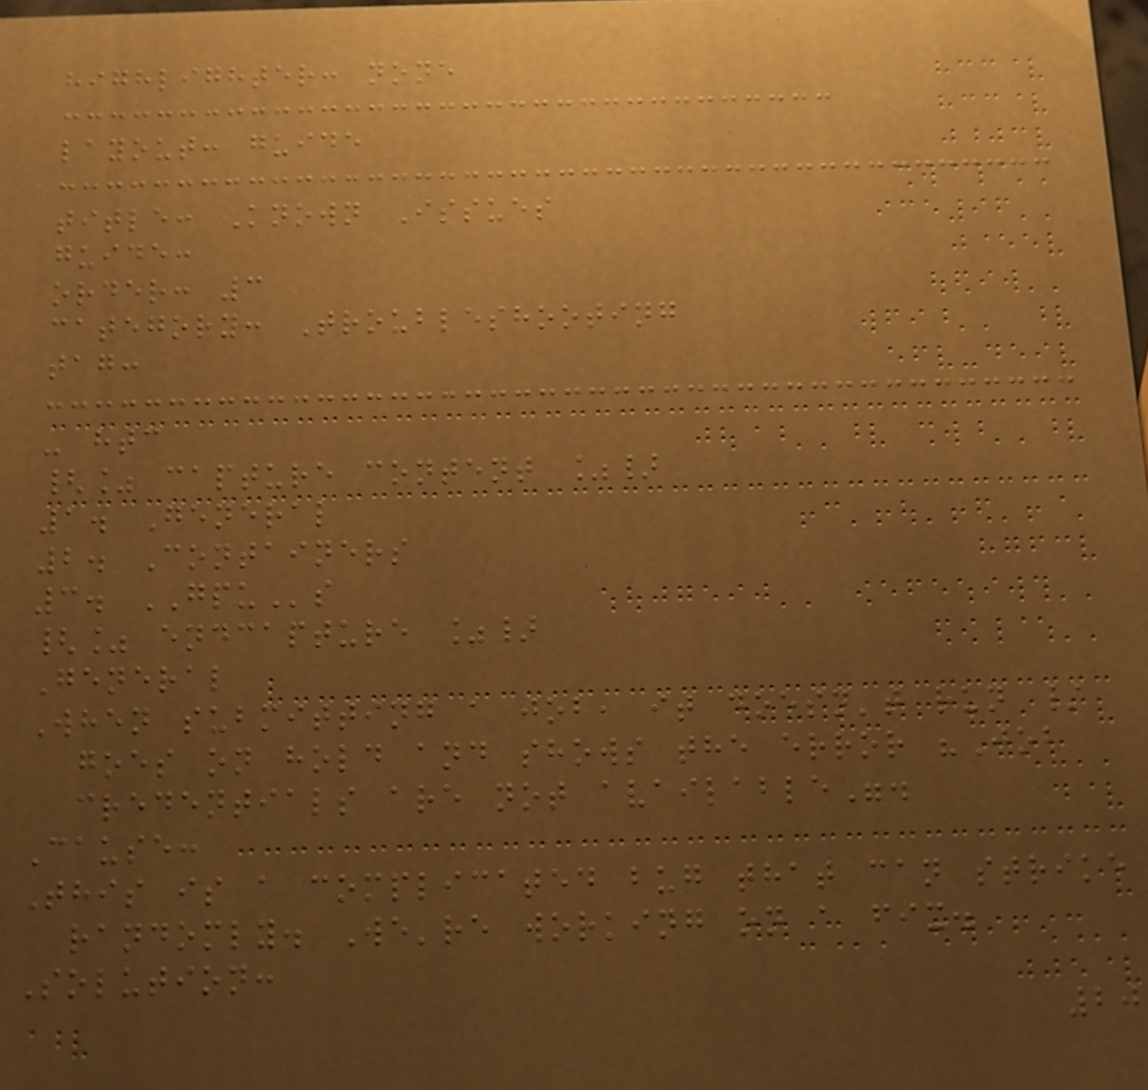highlighter: none
layout: guide
title: Known Issues
guide:
order: 3
category: Troubleshooting
tag:
- htc
{% capture content %}
1. General
2. Containers
3. GPUs
{% endcapture %}
General
When submitting a job, it doesn't run /
goes on hold and shows the error "Job
credentials are not available".
Cause:
This is a complicated bug that can strike
randomly. We're working on a fix.
Solution:
20
